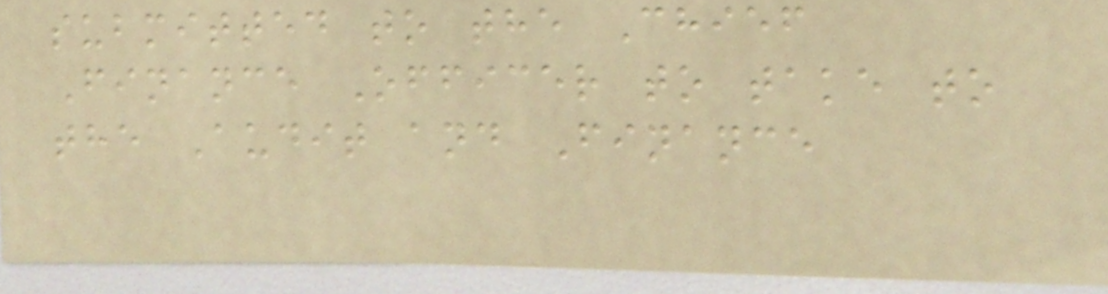submitted to the Chief
Finance Officer to take to
the Audit and Finance
